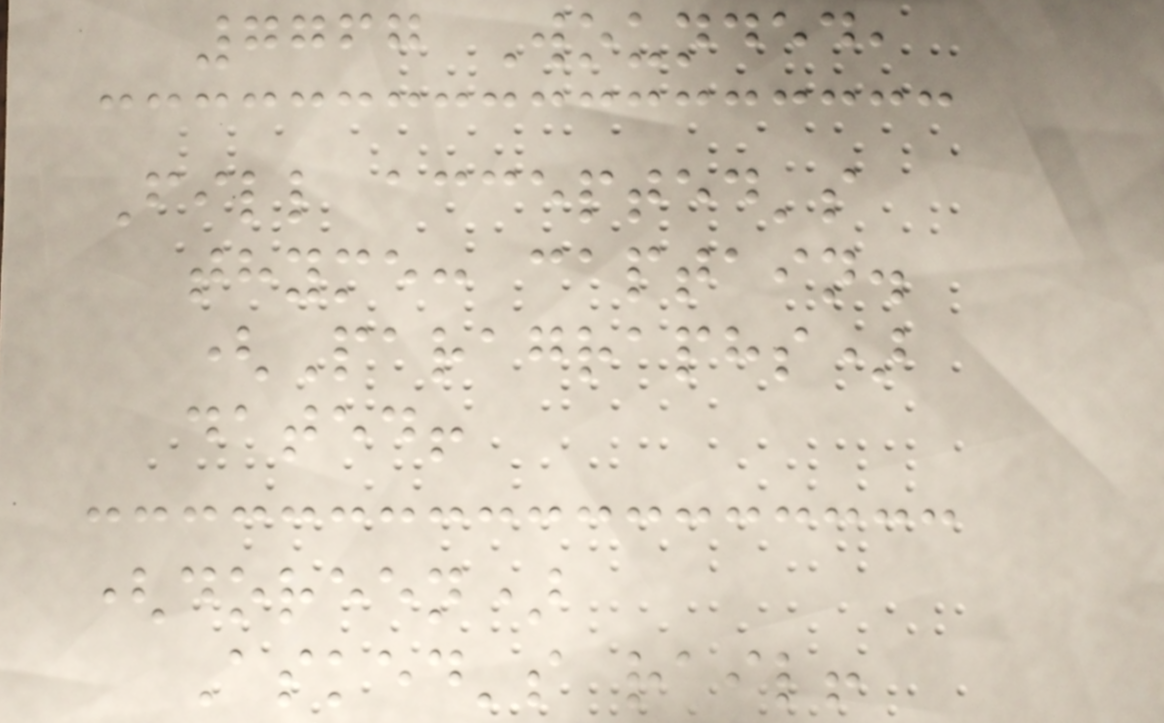7767 Wounded,
Fill accepted's
thyme: captain.
(Paragraphs)
dated!
(doreen)
Asked's rail!
